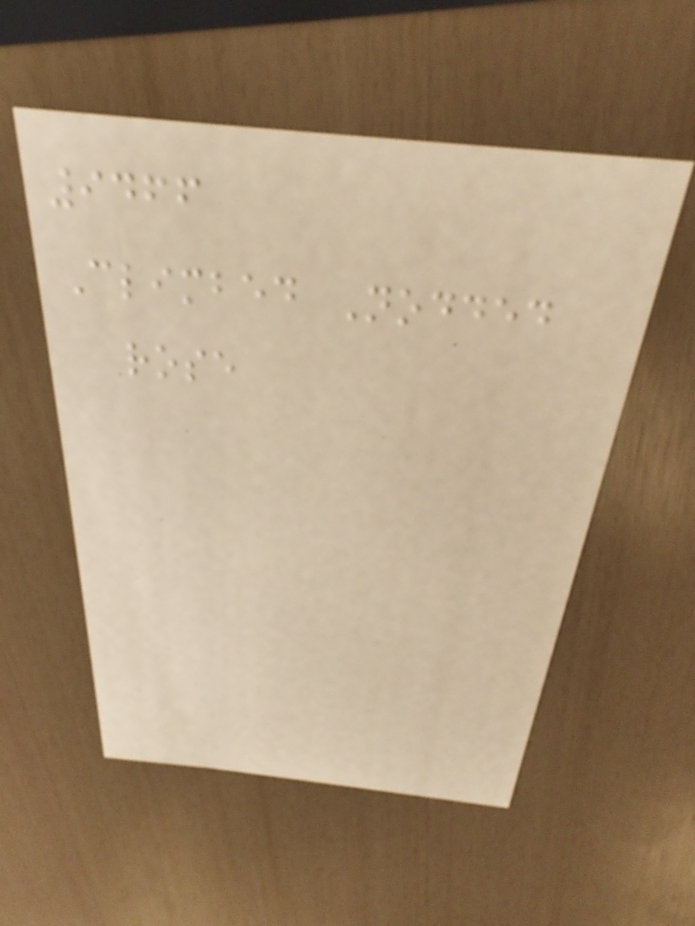9466
Climbed Nodded
rose
